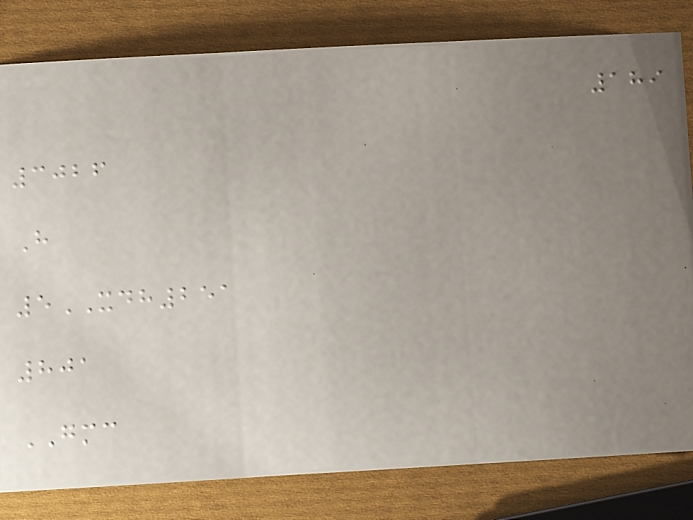189
3026
H
5XDH251
801
GMC
